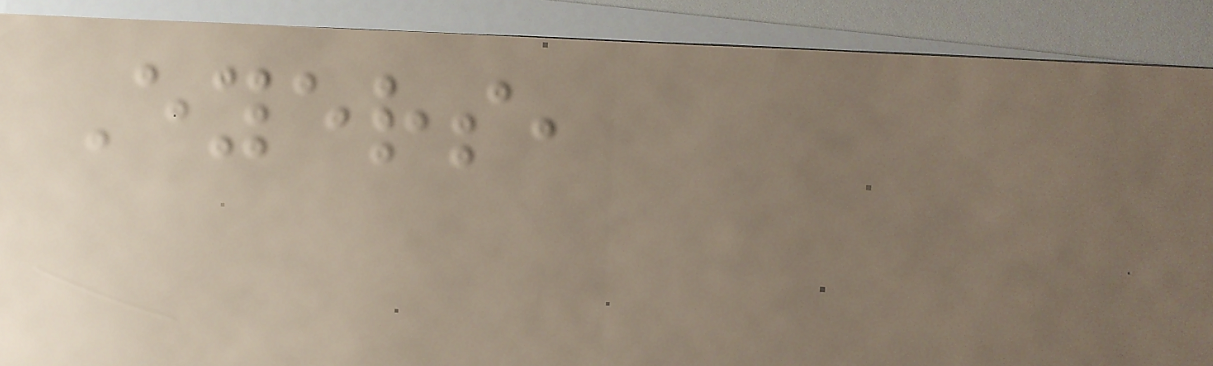Eyers,
